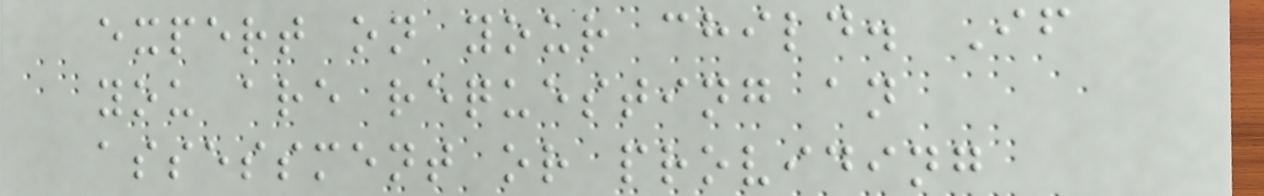expert on your child. If
you are requesting an
assessment or providing
